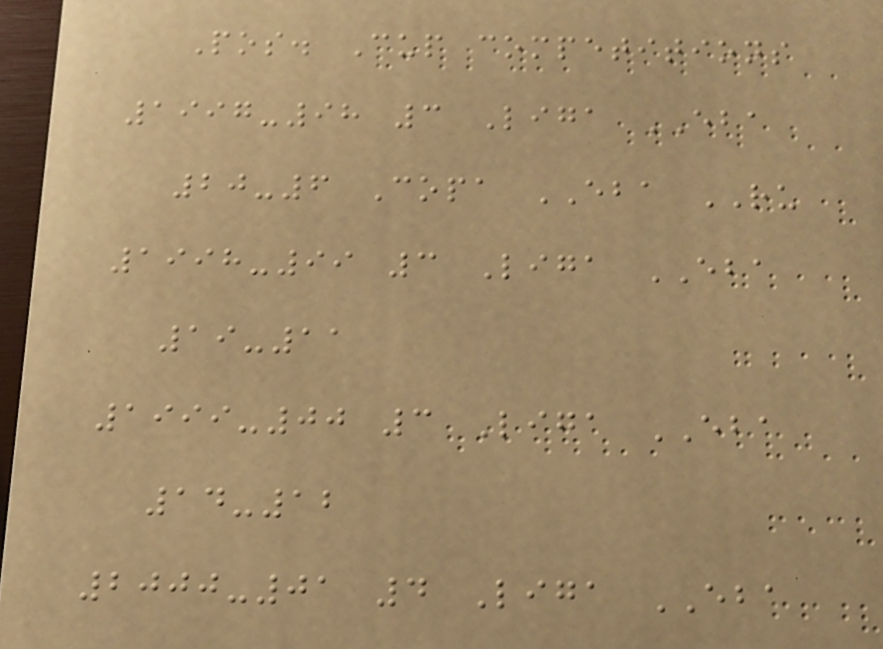Pos. Cup competitions
1997-98 3 Liga EBA
20-6 Copa EBA RU
1998-99 3 Liga EBA
19-11
1999-00 3 Liga EBA
14-12
2000-01 4 Liga EBA
